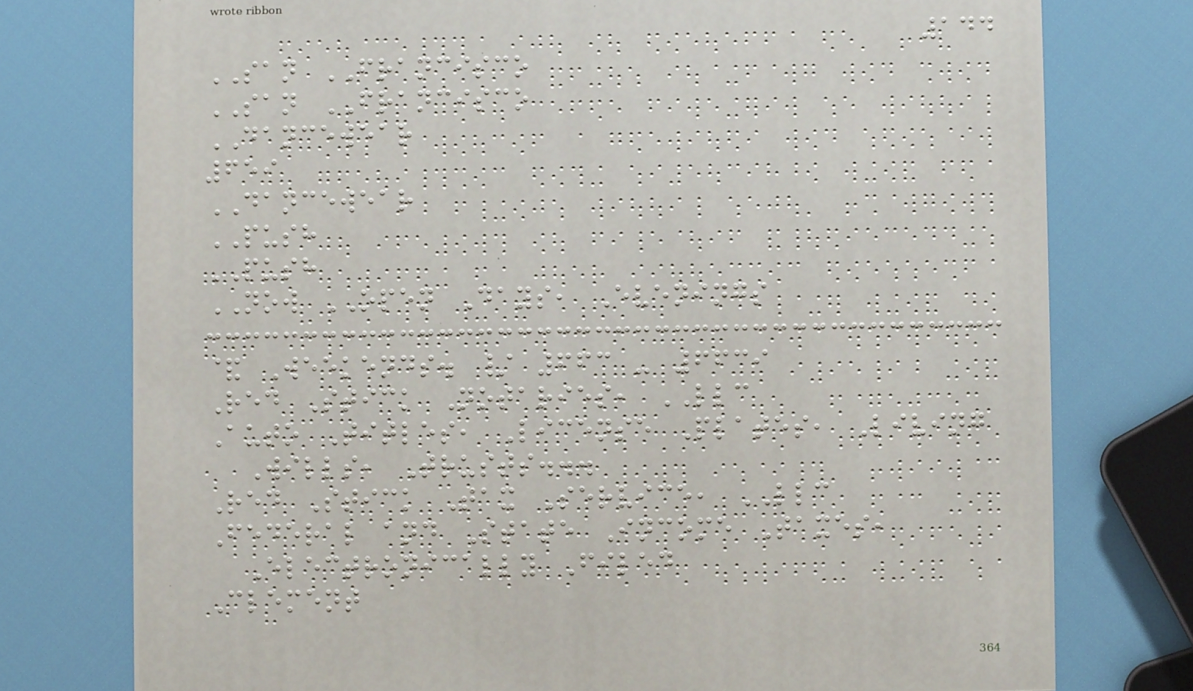144
SAN FRANCISCO
SAN FRANCISCO
DANCEWEAR
659
DANCEWEAR
PUSH
PUSH
NOW OPEN Days, Evenings
& Weekends. / 663 - 6639
Red Stick Notaries, LLC
Auto Titles, License Plates, Living
Wills, Trusts...
Red Stick Tax Service, LLC
Federal and State Income Taxes,
Electronically Filed
Clement
